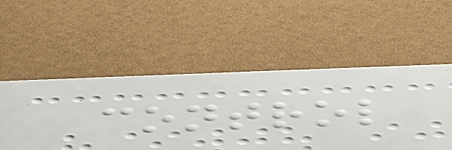control
